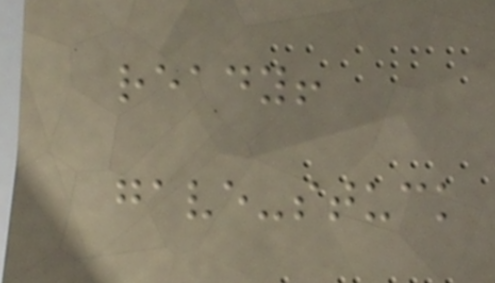ready!
gave-stuck
